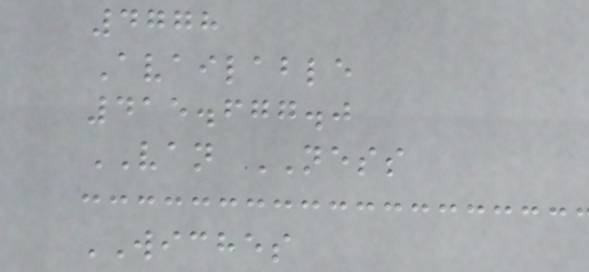4778
Available
415.677.0
VAN NESS
WICHES
